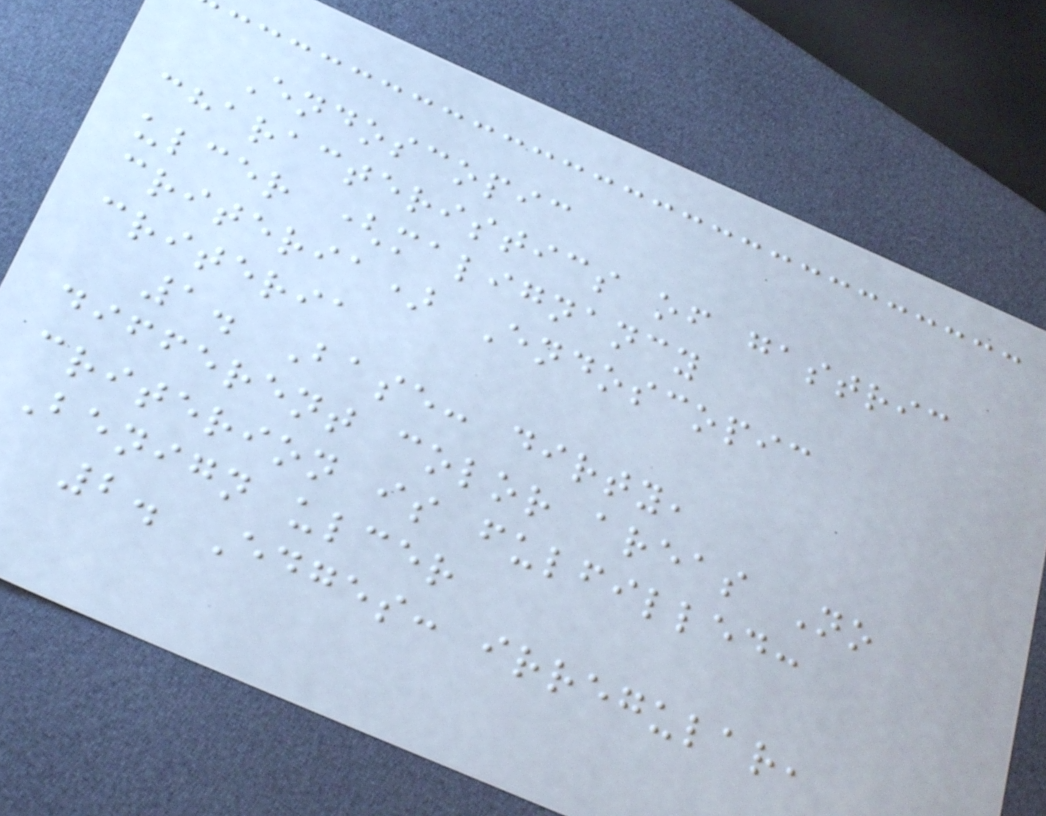Endoscopic
characteristics of gastric
ulcer (malignancy
criteria) Endoscopic
criteria
1. Base: dirty,
different color areas No
criterion is fulfilled:
Benign ulcer
2. Edges: irregular,
